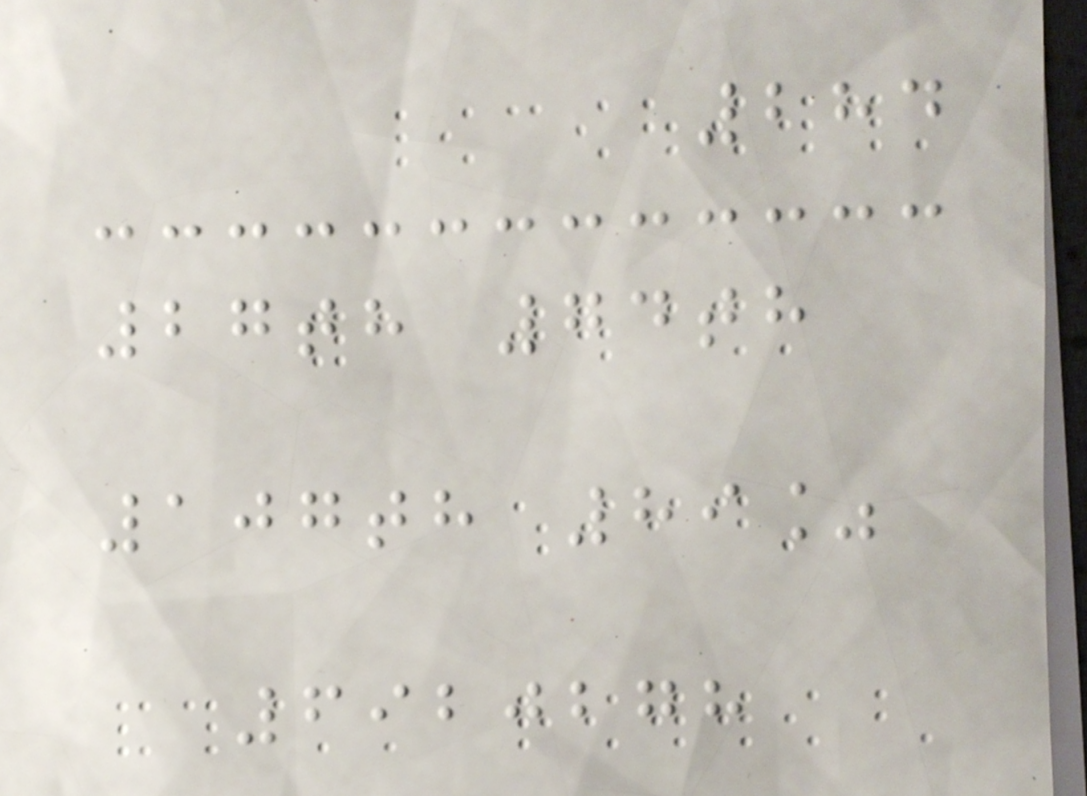284
27th 74th
107th 89%
6920278
